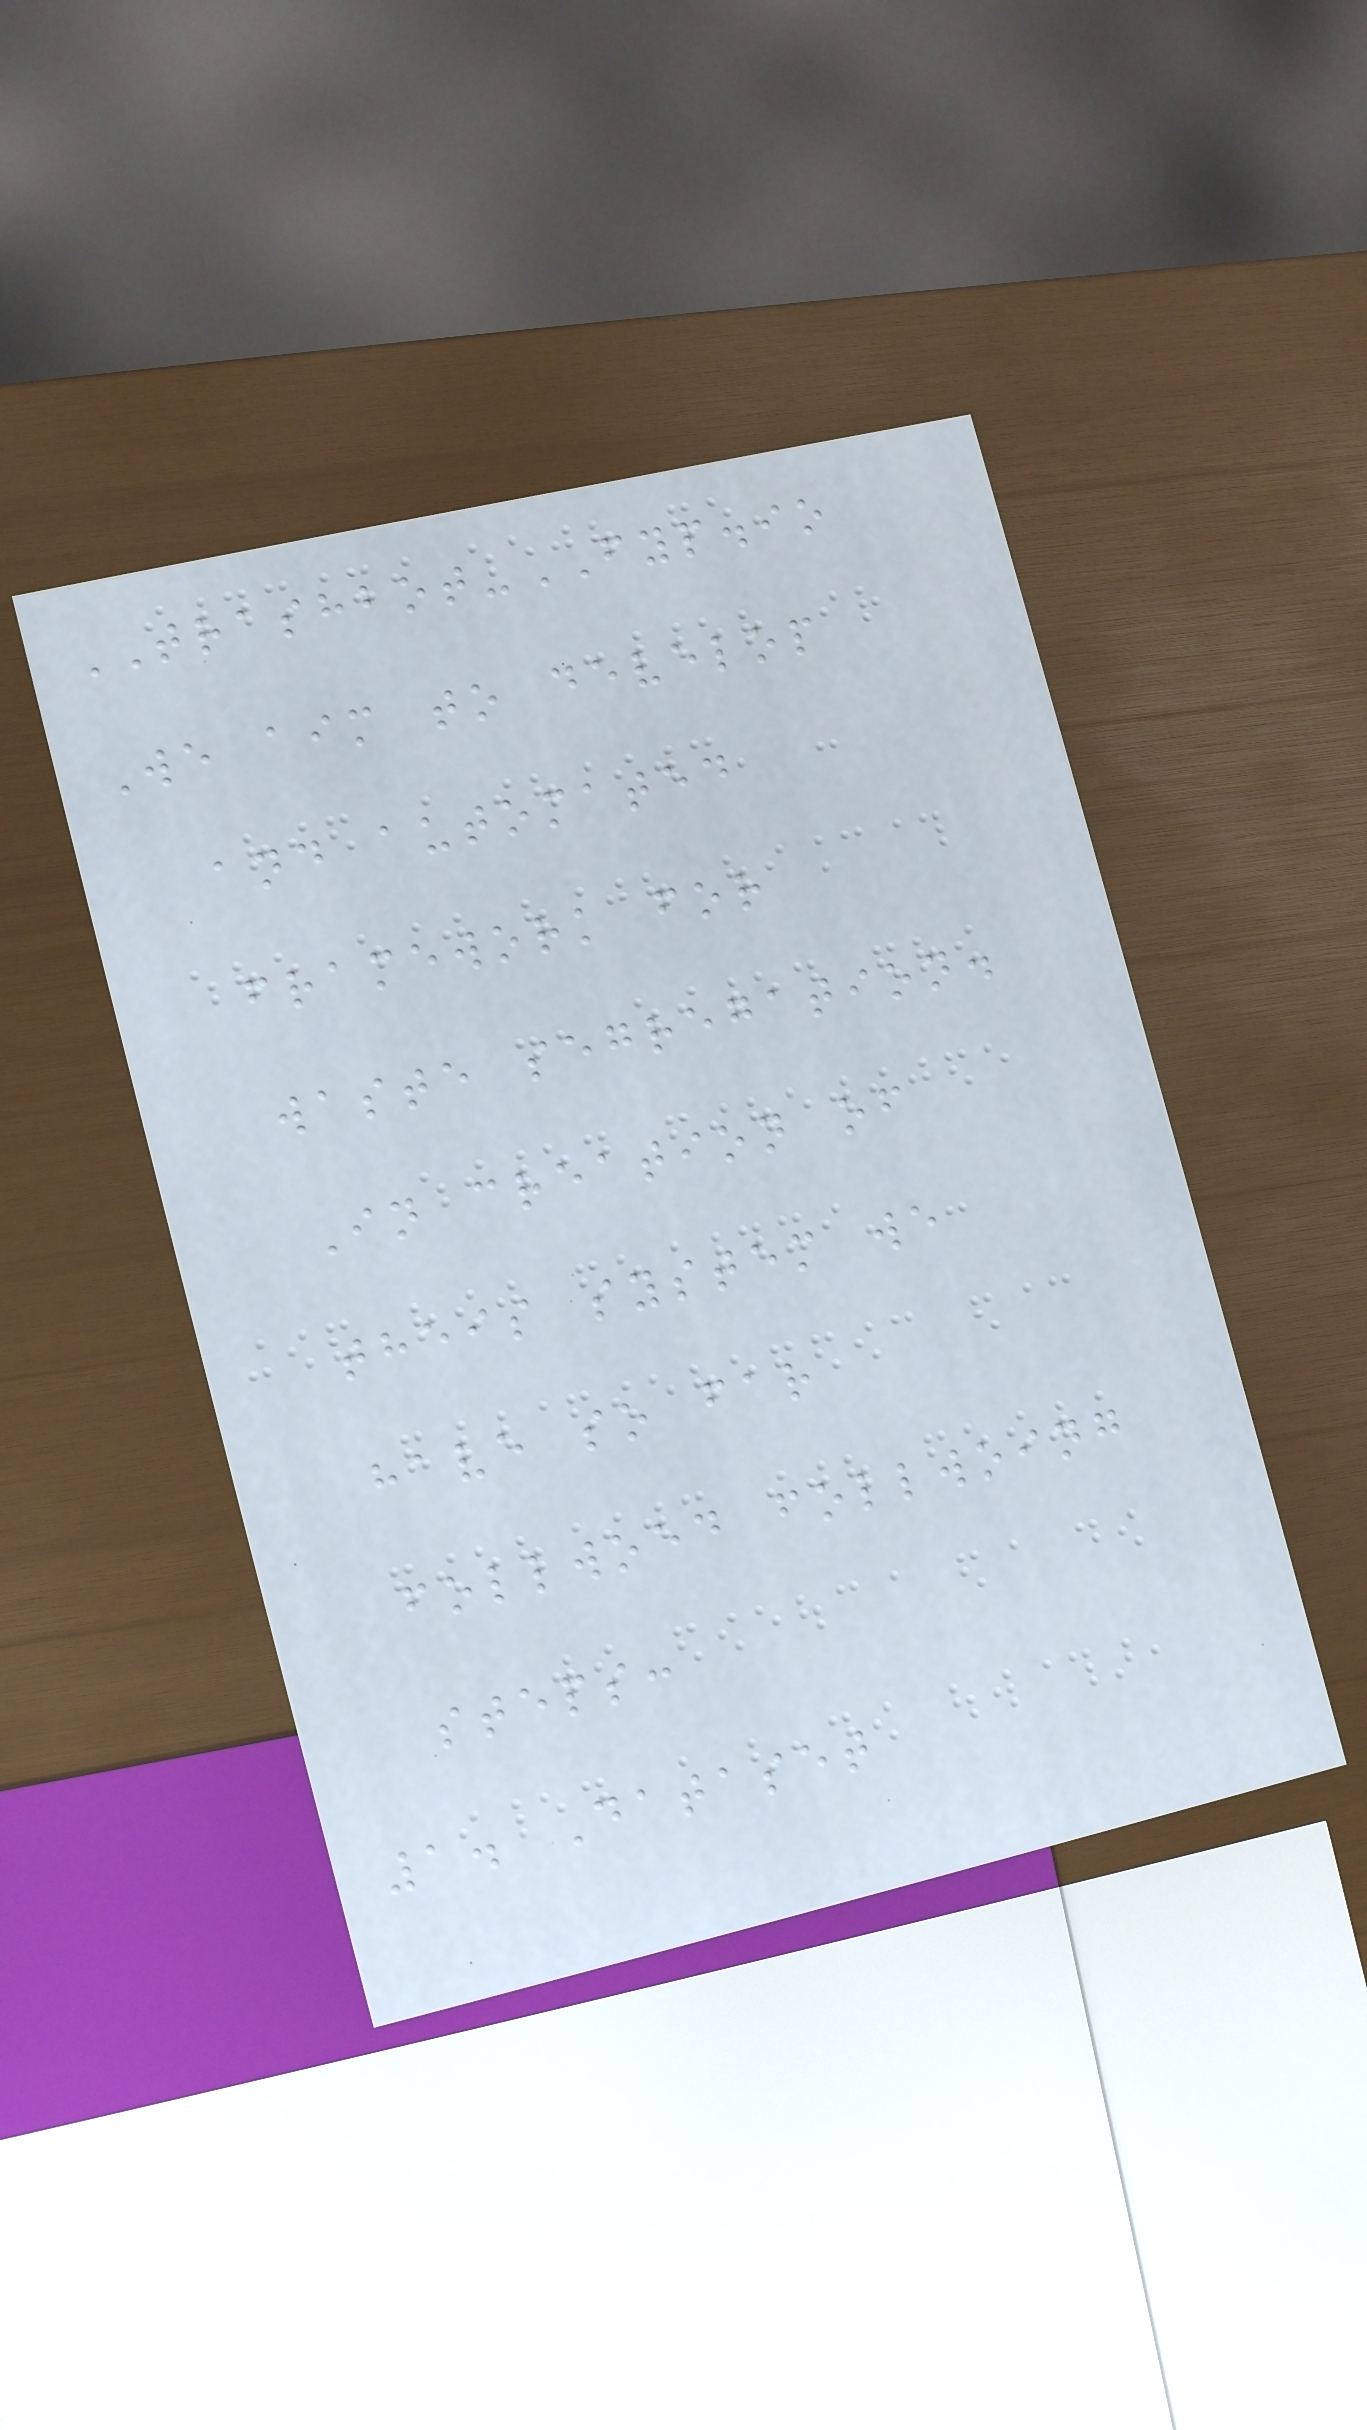TRASHBOT-FYP.io
We aim to develop
and automated
framework for
waste segregation.
In creation of
theis system we
have so far
follwoed follwoing
steps:
1. Dataset
